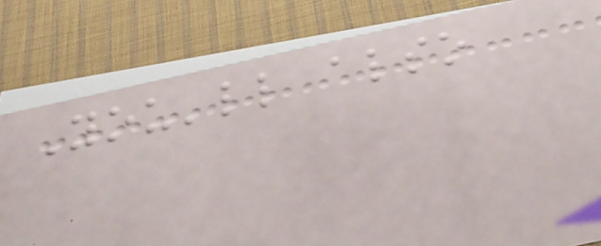You'll also
